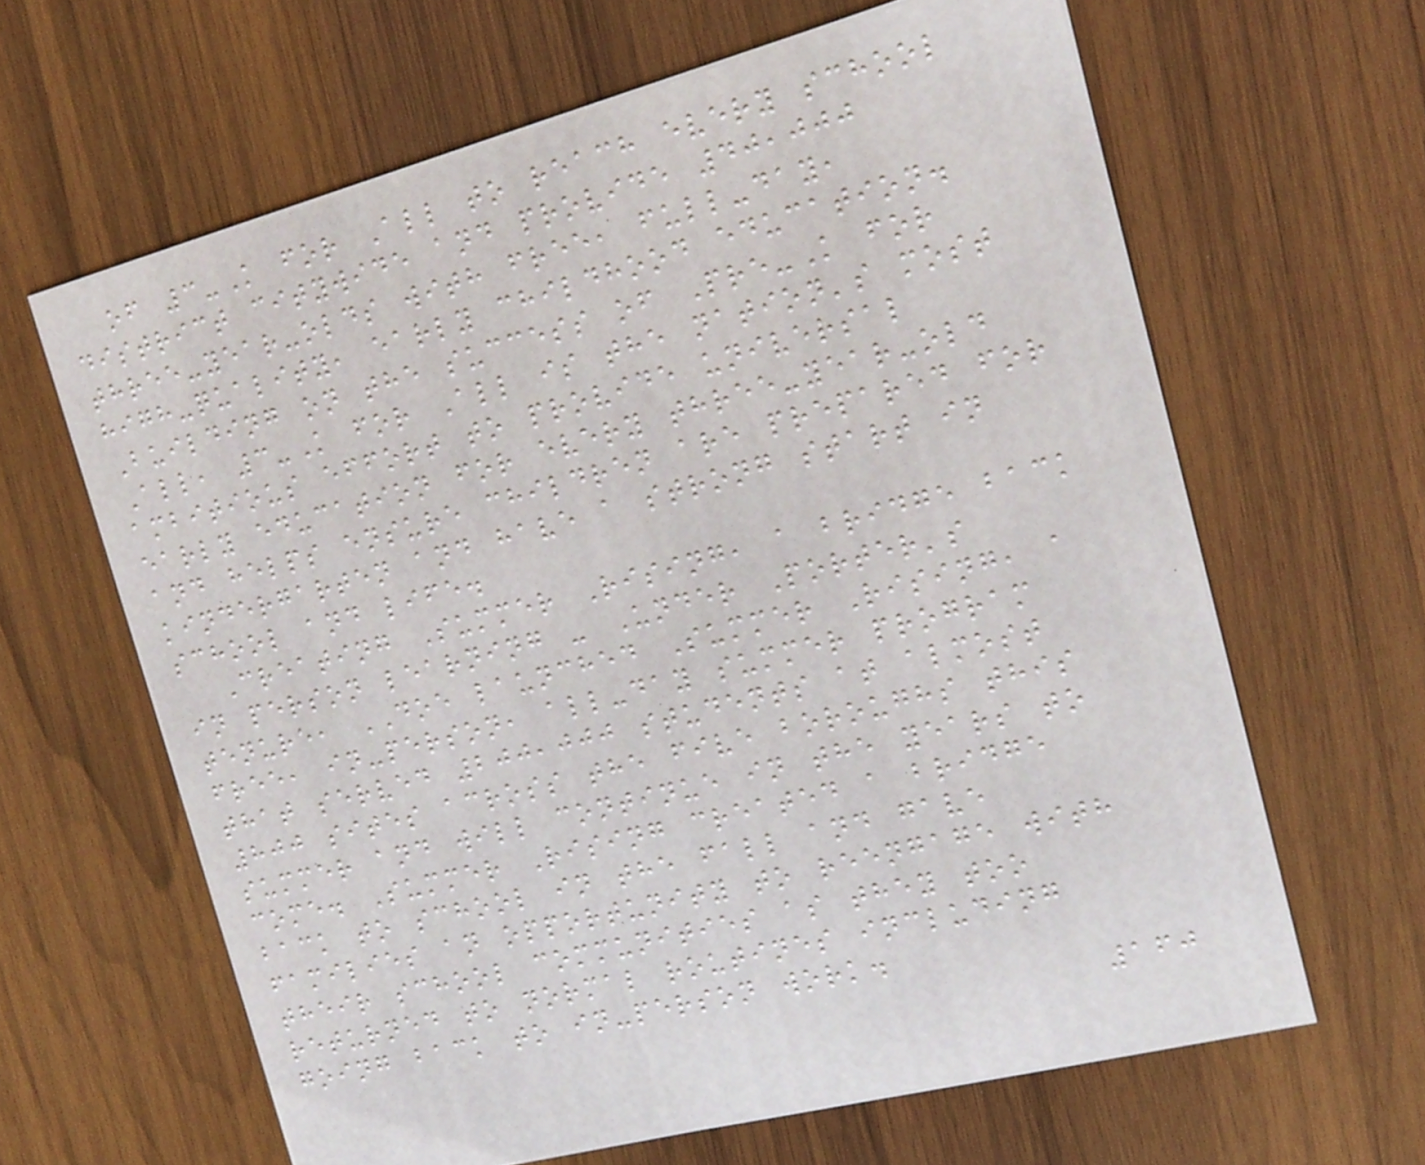of 3-K for All to reach every school
district citywide and provide 40,000
three-year-olds with free, full-day,
high-quality, early childhood education.
Building on the success of Pre-K for
All, 3-K for All is the nation's most
ambitious effort to provide universal
early education for every three-year-old
and helps ensure children are prepared for
kindergarten and have a strong start in
school and life.
Creating Summer Rising, a bridge back
in person learning - Under Porter's
tenure, DOE launched Summer Rising, a
free, in-person, all-day summer program
that served 200,000 students at almost
800 sites across the five boroughs this
summer and will continue in the years to
come. Summer Rising created a bridge
back to school in the fall and gave
families an opportunity to reengage with
their school communities as they too
returned to normal routines including
going back to in-person work.
160
